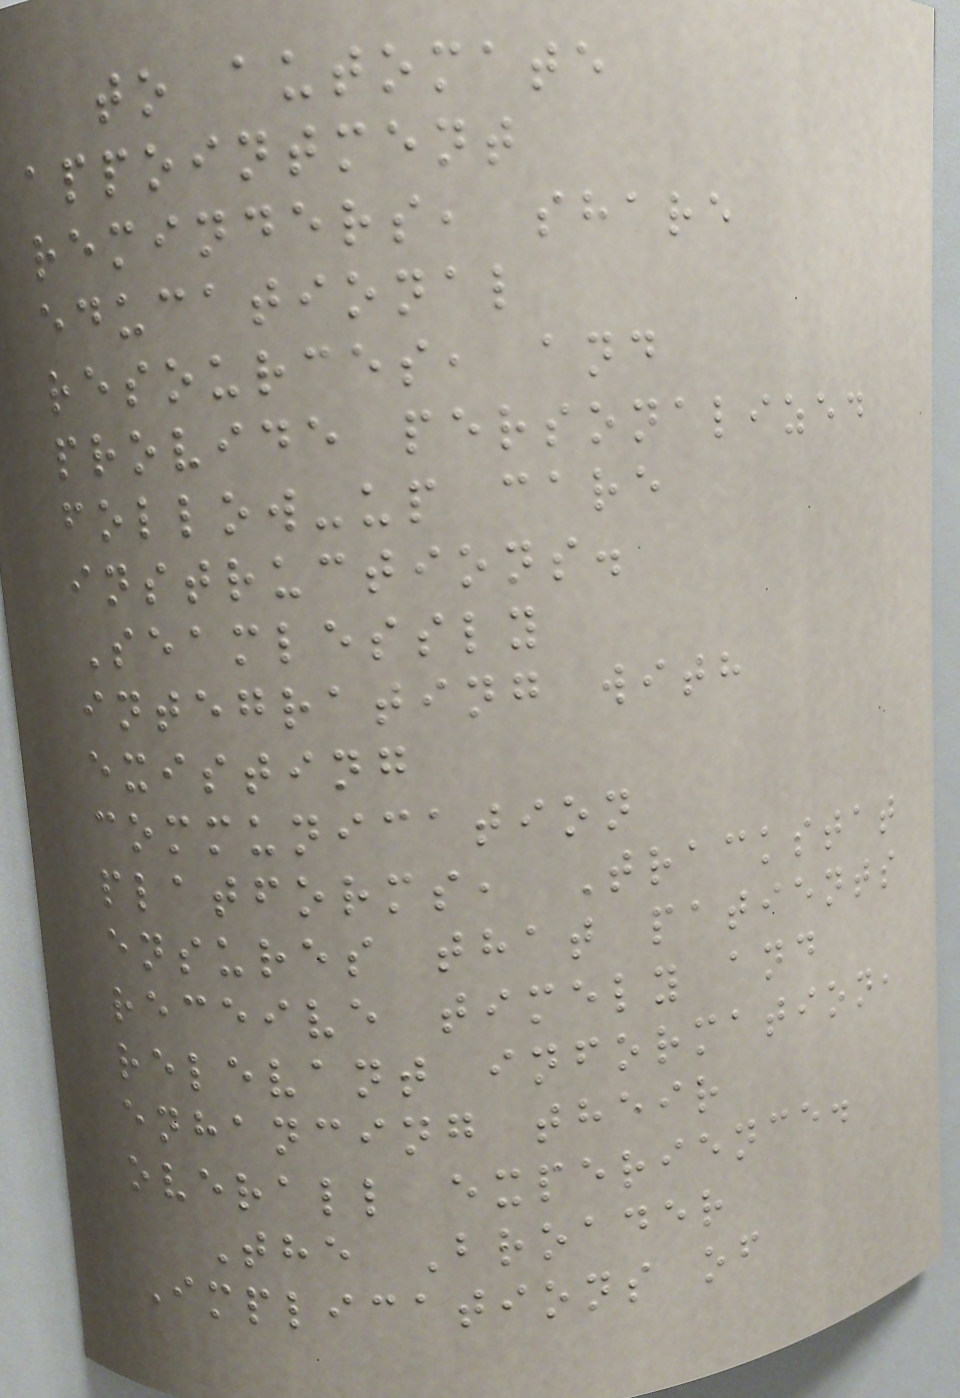to automate
appointment
reminders, share
educational
resources, and
provide personalized
follow-up care
instructions.
Seamlessly
integrating with
existing
communication
platforms, Trackstat
ensures that patients
receive timely and
relevant information,
enhancing their
overall experience.
The Broader
Implications of
